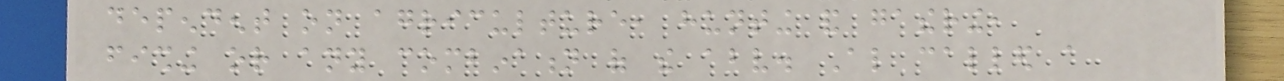dependent on agriculture, hunting and gathering,
fishing or any combination of the above. Also called a
